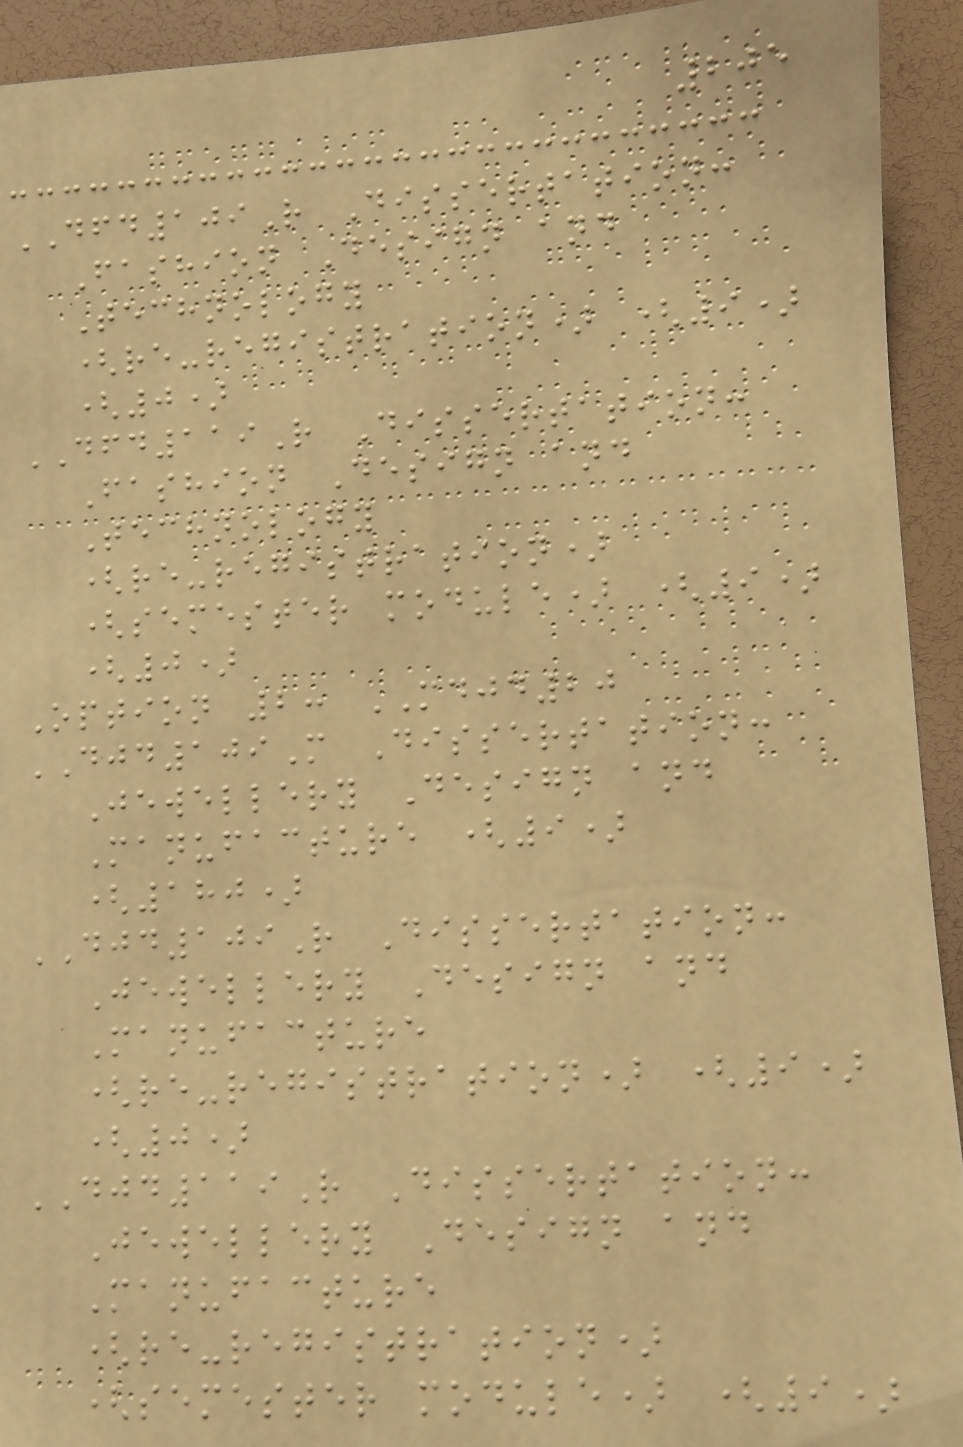205
DFD109R Dissertation:
Fashion Design and
Technology
(re-registration) (9)
(0)
DFD119R Dissertation:
Fashion Design and
Technology
(re-registration)
(semester module) (9)
(0)
Option 2: MDJD20
DJD109M Dissertation:
Jewellery Design and
Manufacture (9)
(180)
DJD109R Dissertation:
Jewellery Design and
Manufacture
(re-registration) (9)
(0)
DJD119R Dissertation:
Jewellery Design and
Manufacture
(re-registration)
(semester module) (9)
